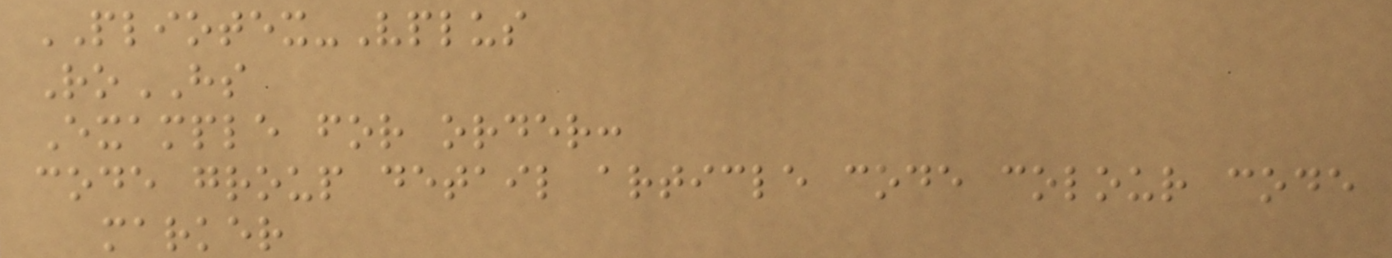PLIOTEX-Vplus
RoHS
Example for order:
code group detail article code colour code
marker
